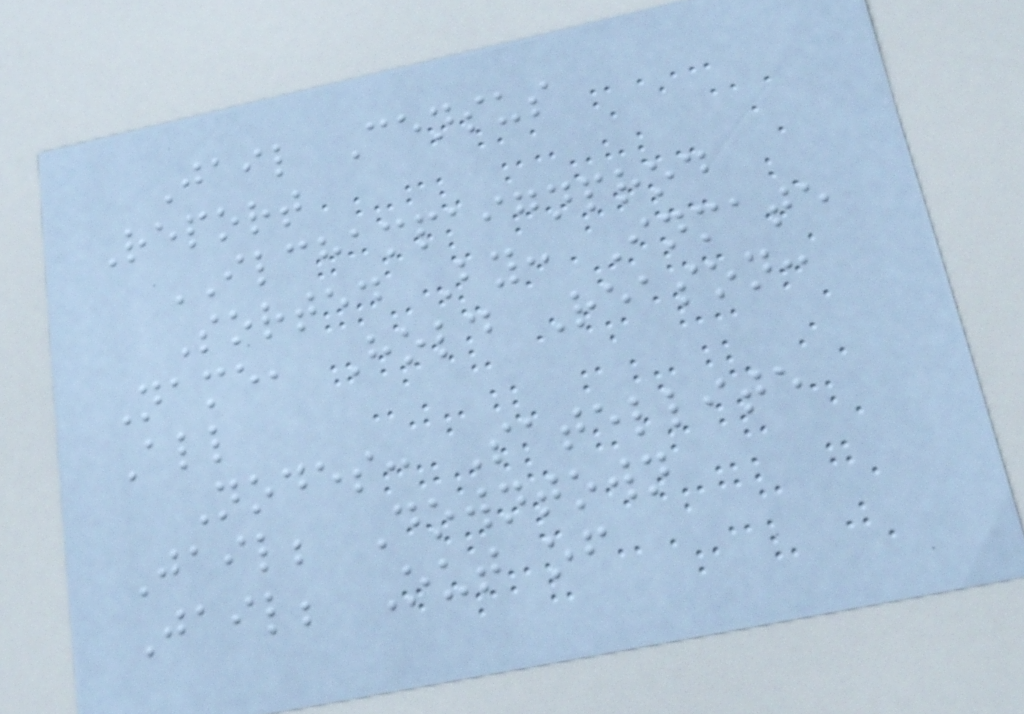Jail Census
Report
ILCHAMPAIGNPROD
Sorted By: Inmate
Name, Hold Reason:
All
Nodes: Satellite
Jail; Downtown
Jail; Out of
